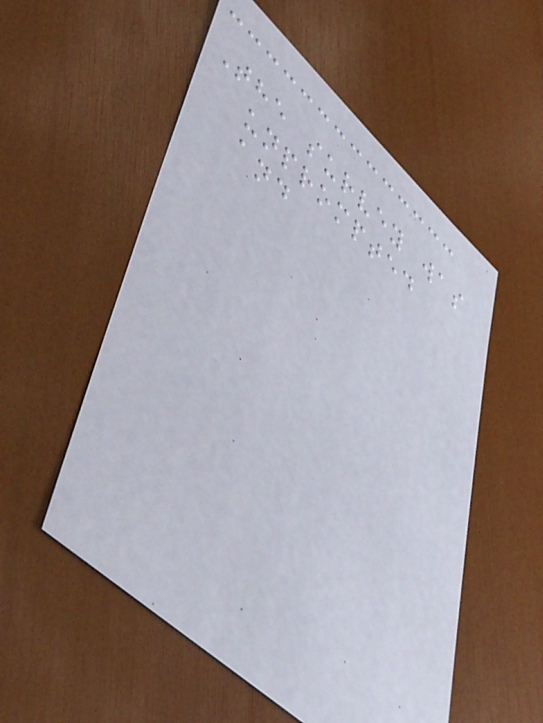The survey was
unprompted
and
